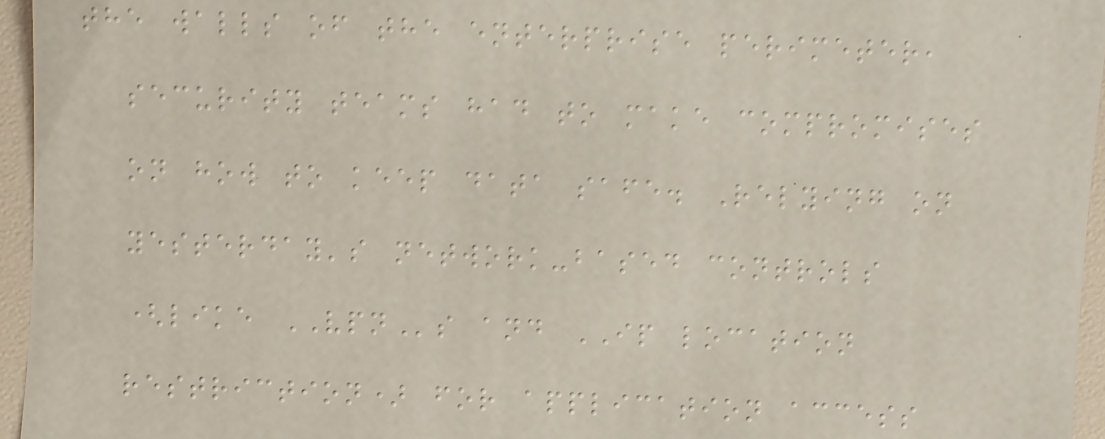the walls of the enterprise perimeter,
security teams had to make compromises
on how to keep data safe. Relying on
yesterday's network-based controls
(like VPNs and IP location
restriction) for application access
